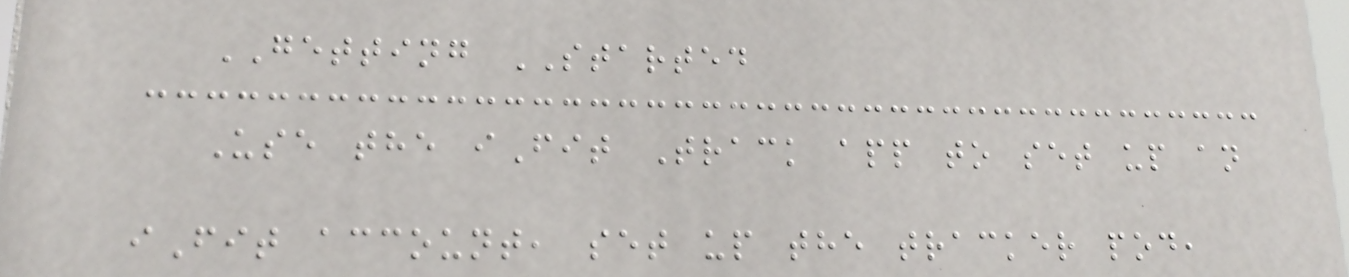GETTING STARTED
Use the iFit Track app to set up an
iFit account, set up the tracker pod,
